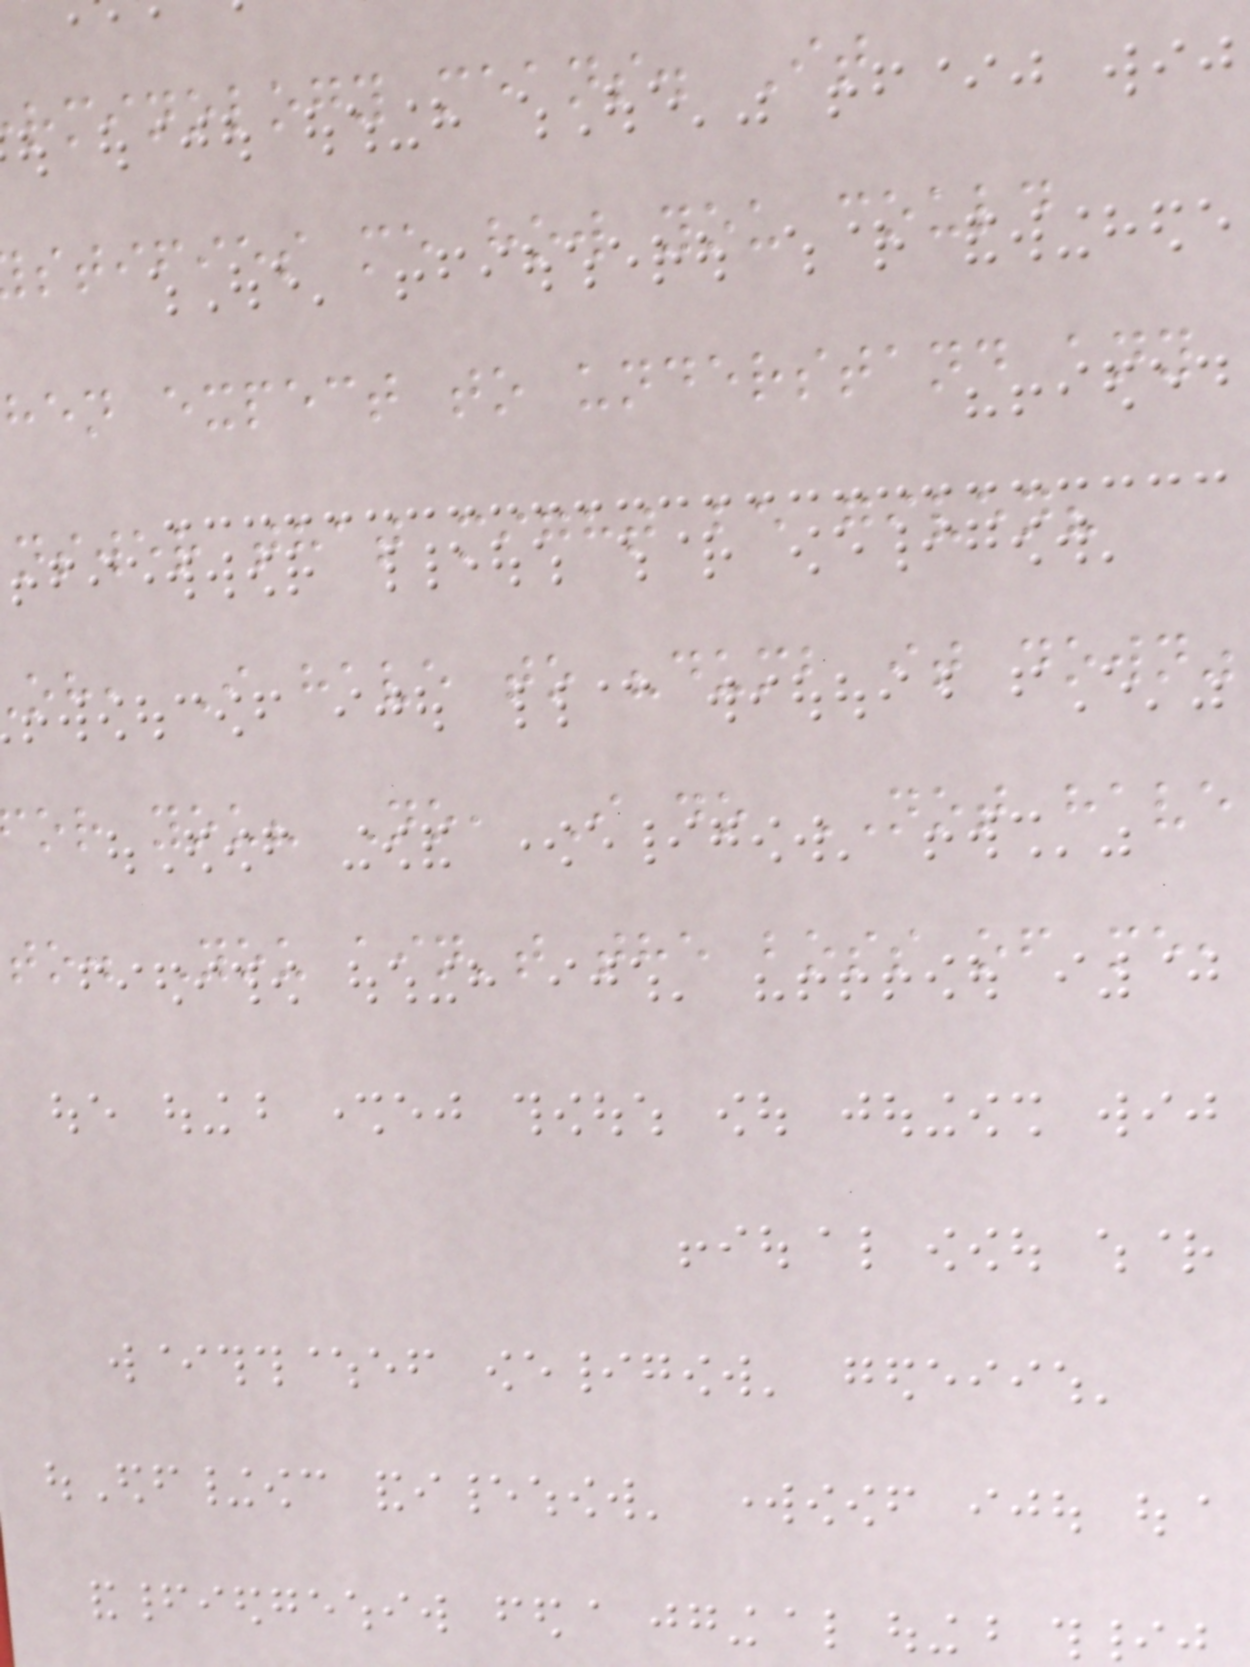rminology means. It
stifies me how you could
hen expect to understand any
nswer that might be given?
oh, I have to "dumb it down"
or you? No, I do NOT have
to. You ain't the boss of me,
